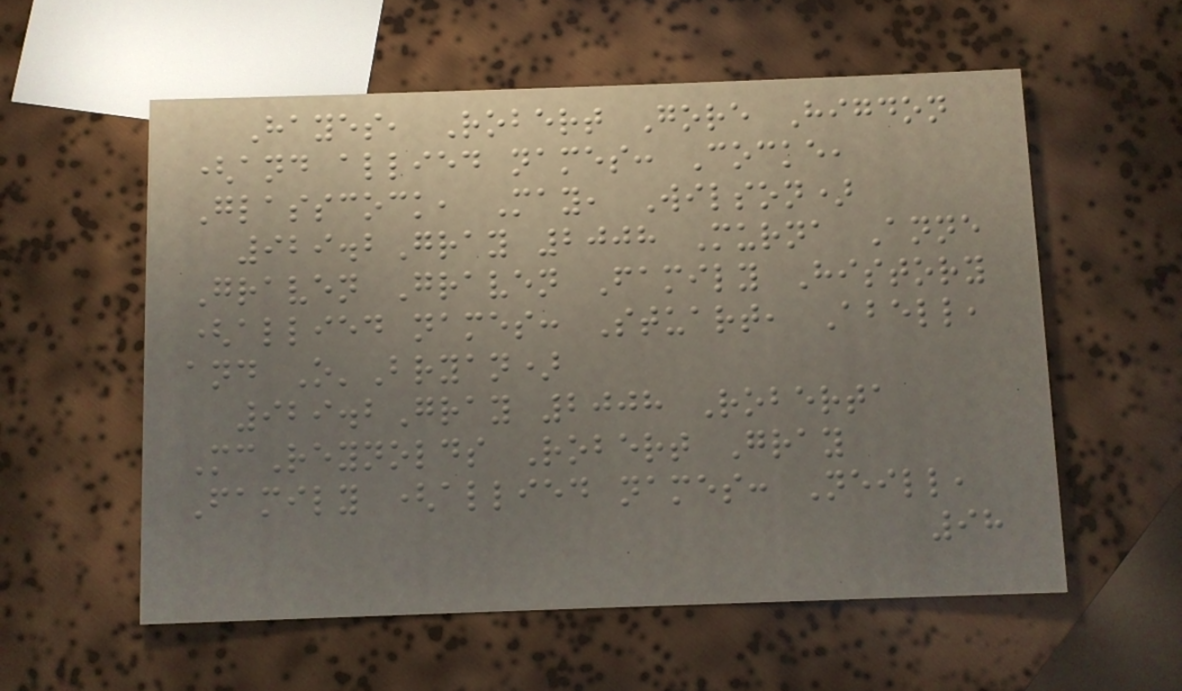Hayes, Robert Gore Higdon
(and allied names: Cocke,
Glasscock, May, Wilson)
929.2Gray 2008 Murna Anne
Graven Graven Family History
(allied names: Stuart, Abell,
and O'Bryan)
929.2Gray 2008 Roberta
McReynolds Robert Gray
Family (allied names: Neill,
98
